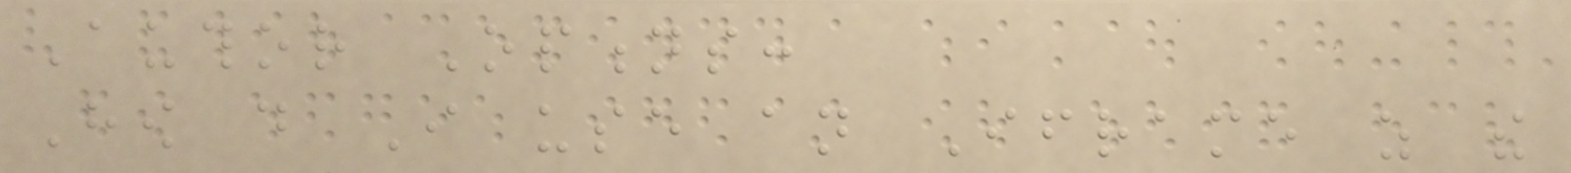Author Options:
How do I use an Iframe as the
